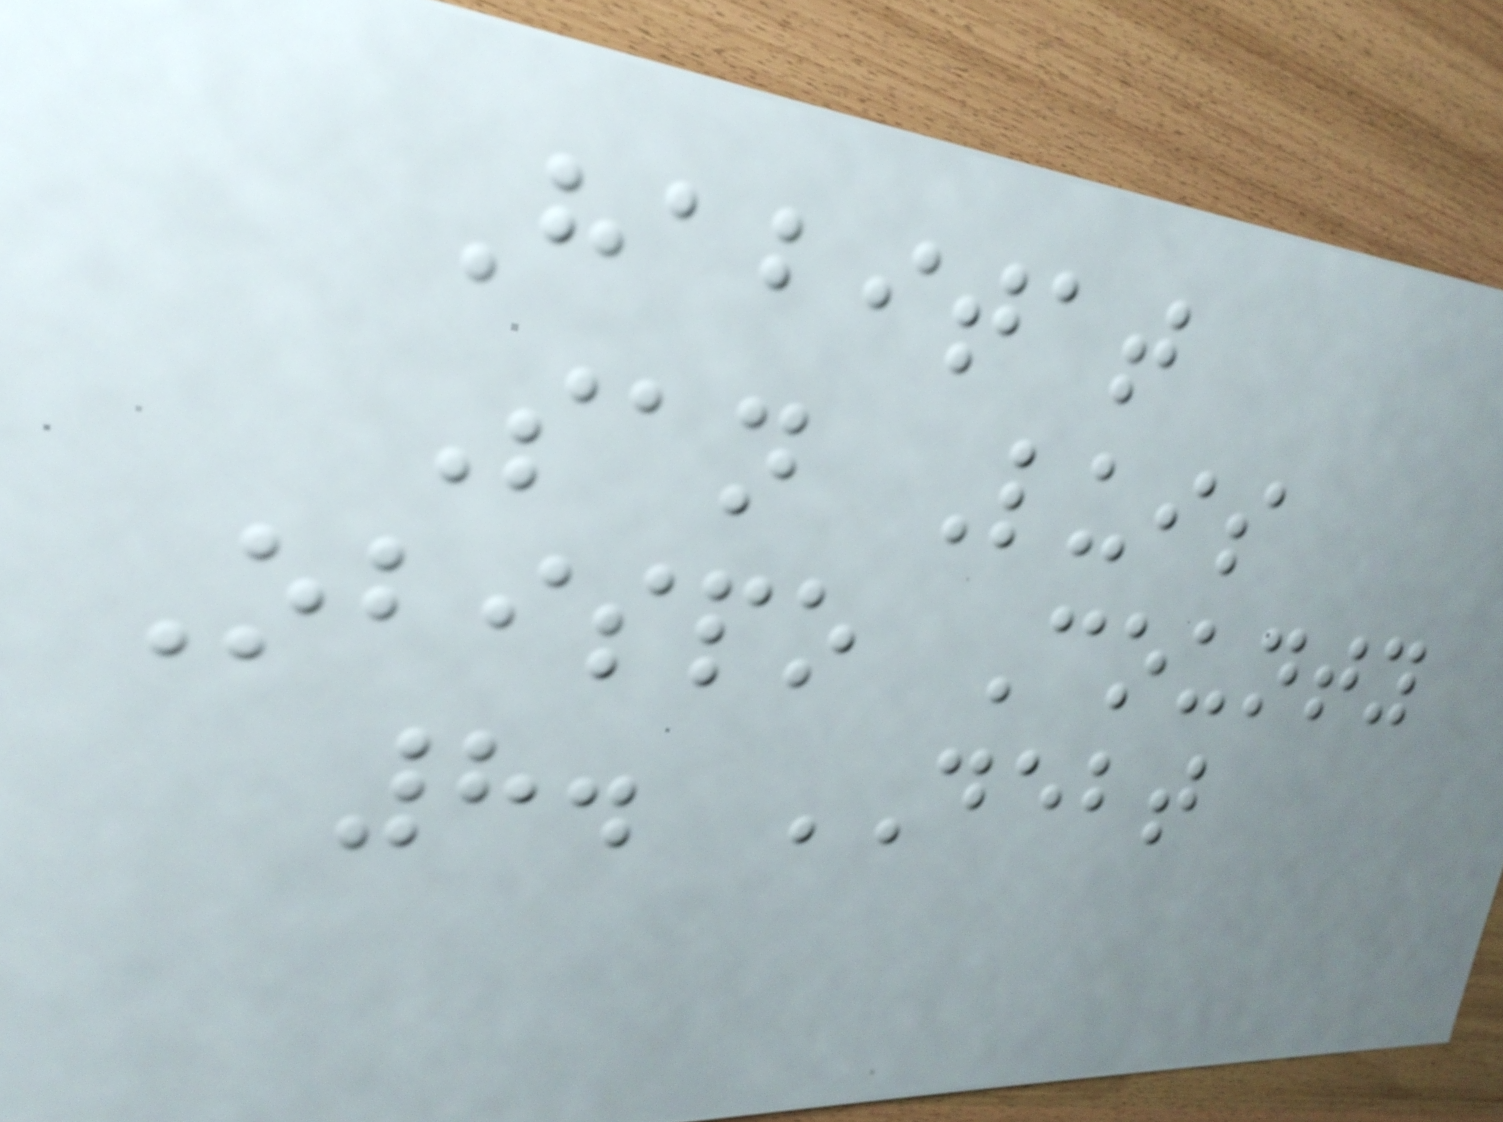Habitat
San Luis
Obispo County
8. DEBT
